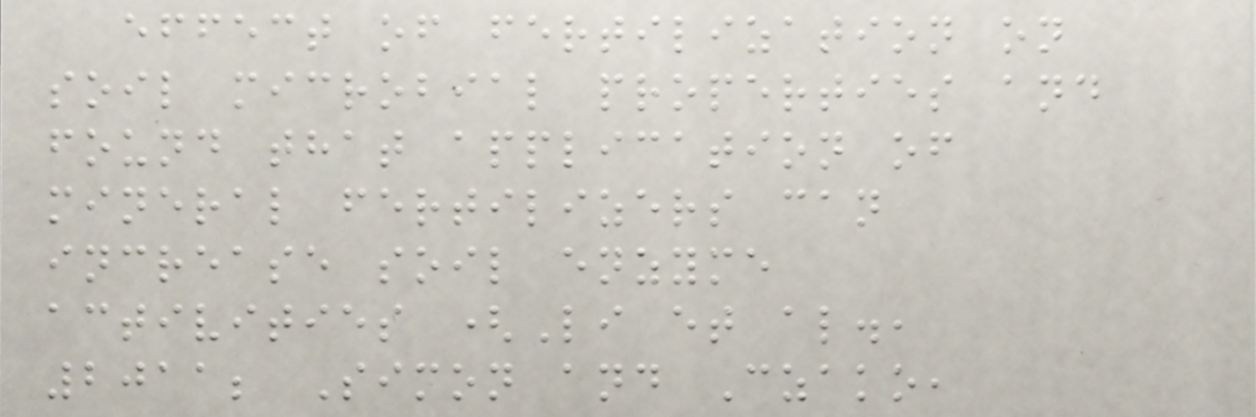effect of fertilization on
soil microbial properties and
found that application of
mineral fertilizers can
increase soil enzyme
activities (Li et al.,
2011; Simon and Czako,
